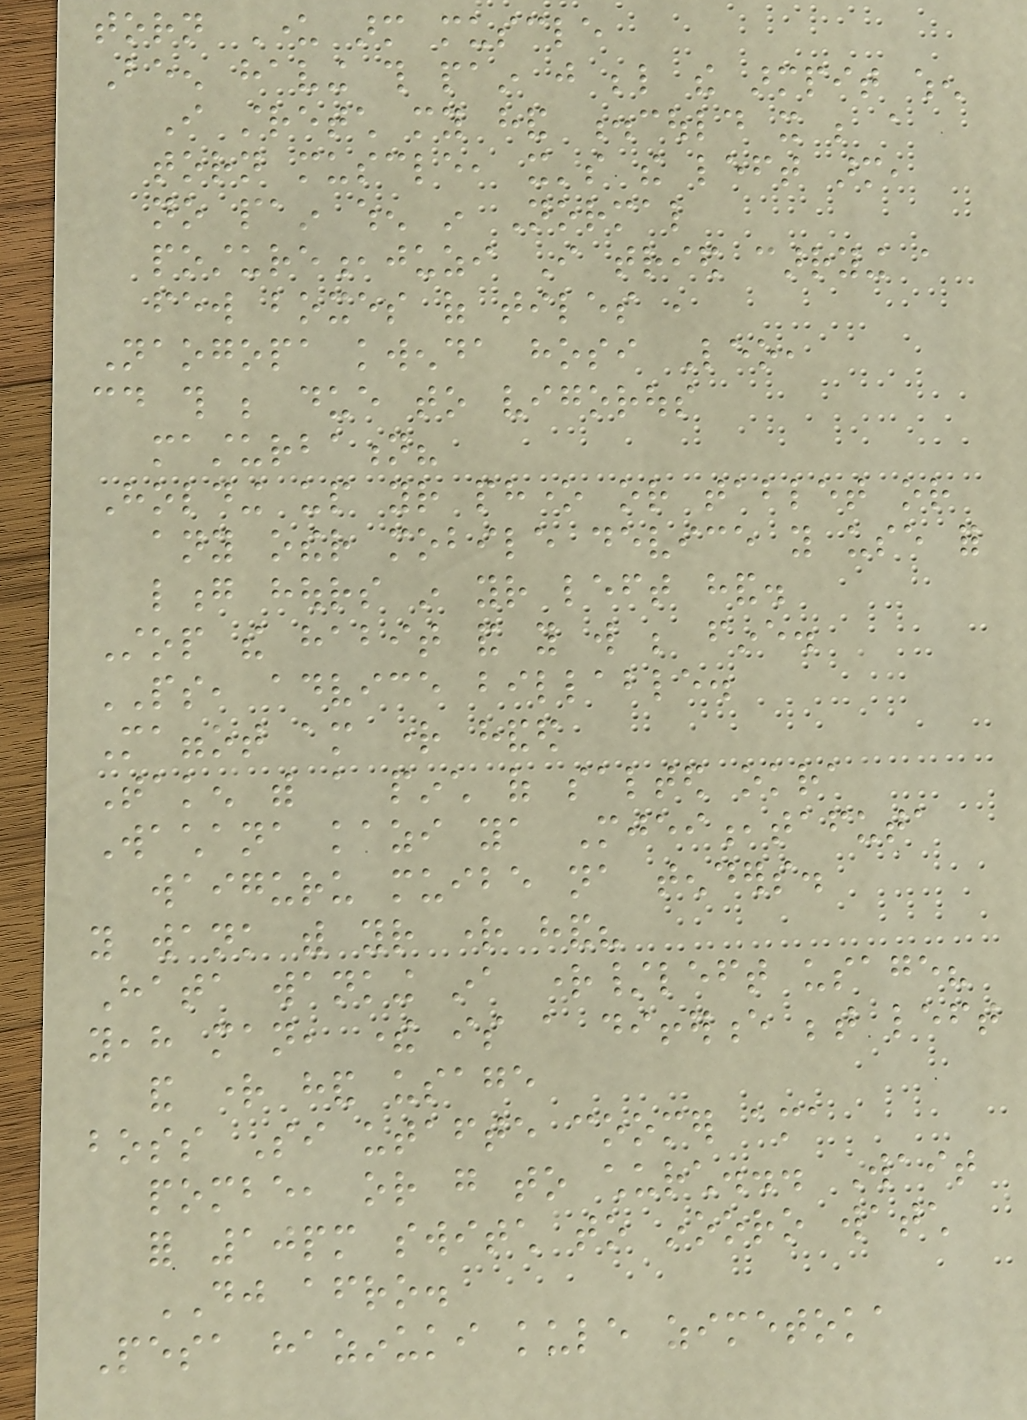torn Under arm muscle
Been having this pain just below the armpit when
I stretch my hand .could it be a
torn muscle, it's the left arm,
no pain when in Normal
posture,juzi I tried carrying a
few boxes of tiles ,
Naogopa kwenda hosi Leo,
could this be due to vigorous
masturbation?
Holding up your phone or tablet or
any other mobile device you use for
long hours in your left hand.
Stop the habit and you will be fine.
PS, advice billable.
Maggot am right handed
Taken with a pinch of salted okra
Wachana kazi ya Mjei,tafuta
waiguru muibe na tenders.
you wank with your right hand?
Hata wanking ina right/left usage?
yeah man, there is a difference between left
and right hand usage
boss Si utafte coomer ama
pombe, or go to church... Wait
for 10pm switch to inooro watch
DJ afro.
Pesa hazinuki kule zimetoka
